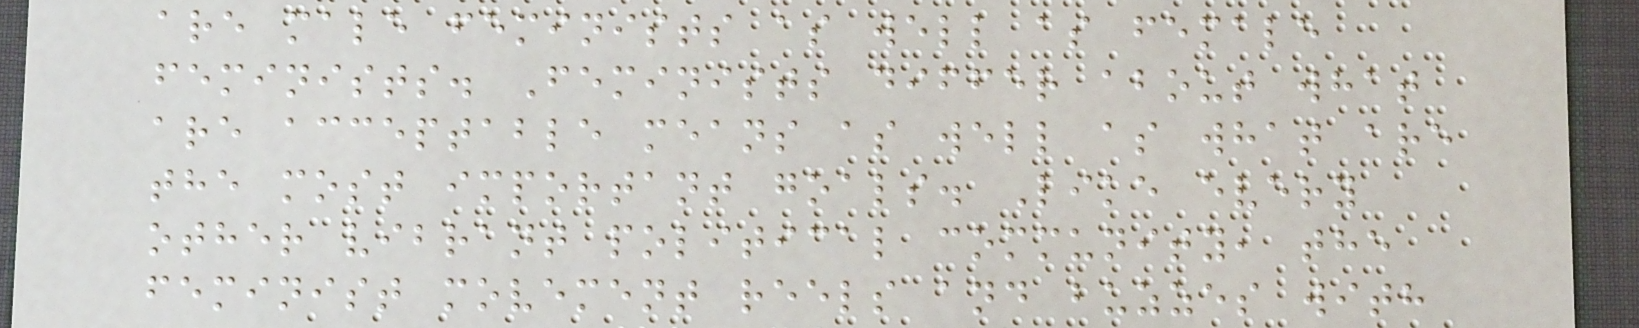are male feminists as well as female
feminists. Feminists differ about what
are acceptable means as well as what are
the most important goals. Like every
other vibrant political community, the
feminist movement reels and buzzes with
